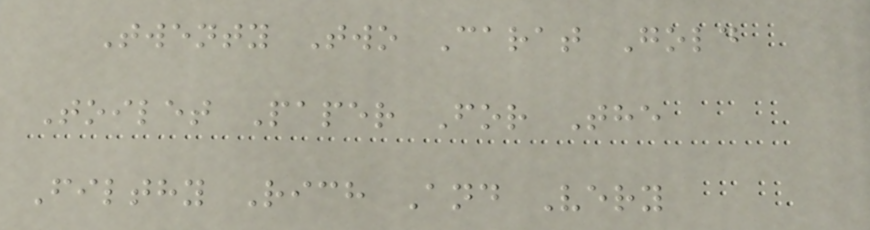Twenty Two Carat Gold
Toilet Paper For The
Filthy Rich And Very
